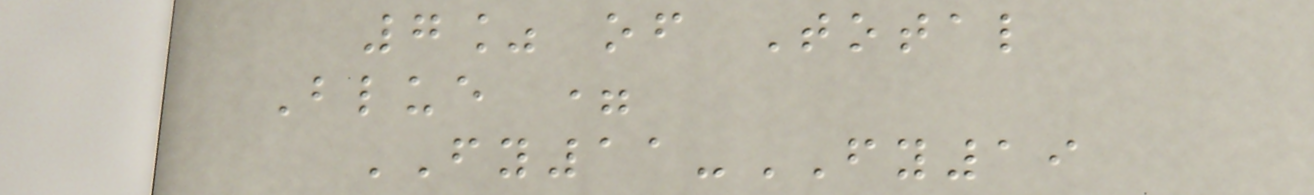7% of Total
Blue =
FY11-FY19
